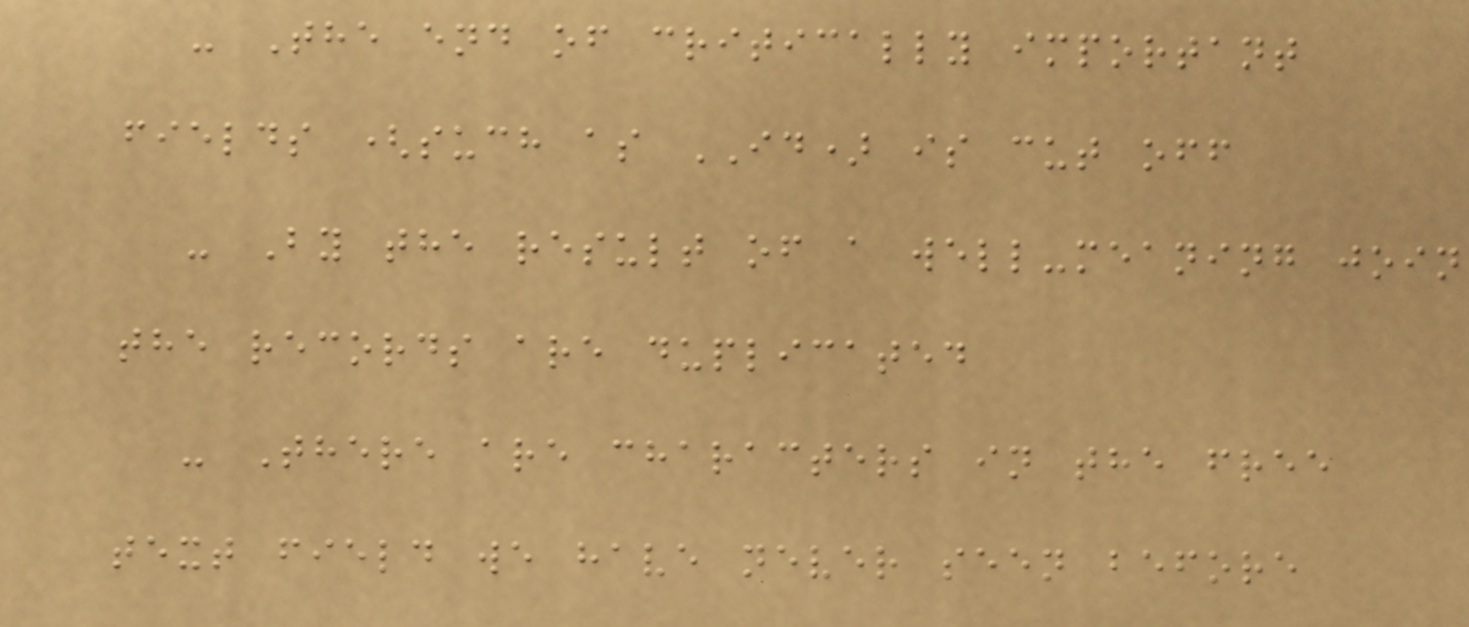- The end of critically important
fields (such as ID) is cut off
- By the result of a well-meaning join
the records are duplicated
- There are characters in the free
text field we have never seen before
